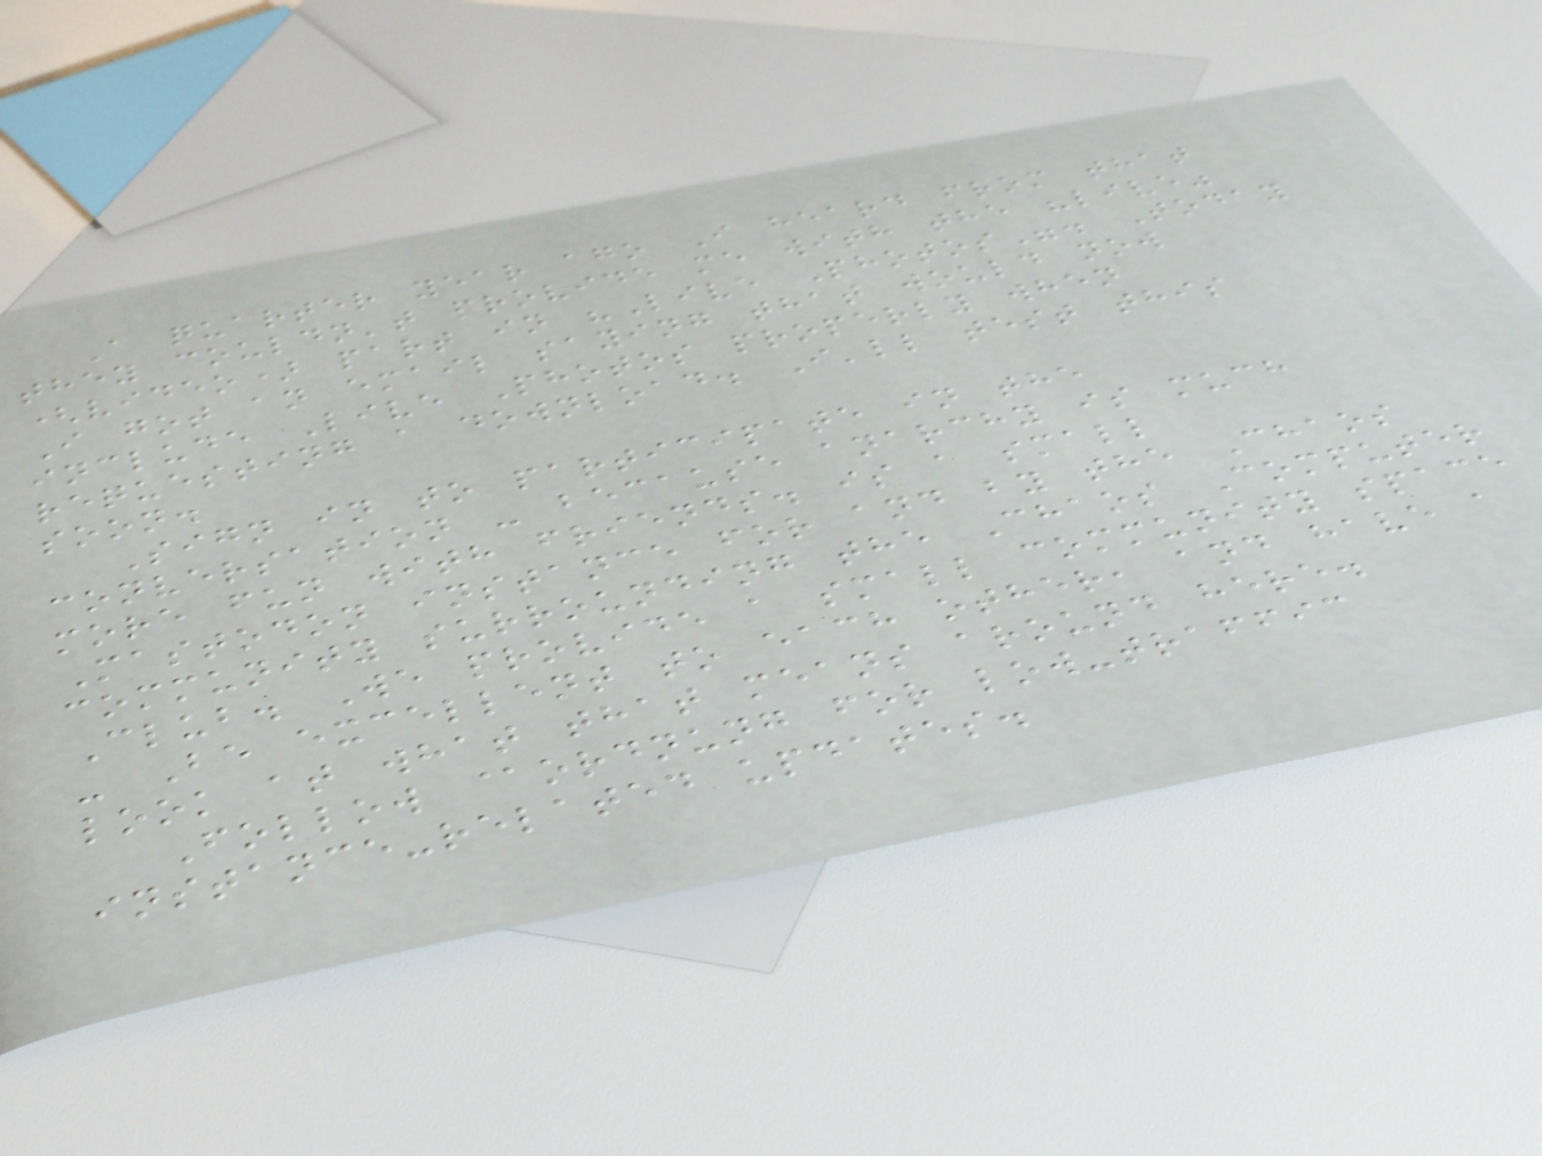A quarter year ago I heard from that
they couldn't provide me with the "live"
(video) part in "Live Photos". Today
I got an email saying that would now
include Live Photos properly when
requesting a download. I'll test this
soon.
Sign in to participate in the
conversation - because anarchy is much
more fun with friends. is a small
Mastodon instance for and by the Chaos
community surrounding the Chaos Computer
Club. We provide a small community space
- Be excellent to each other, and have a
look at what that means around here.
Follow @ordnung for low-traffic
instance-related updates.
